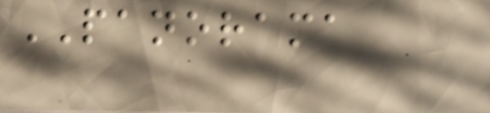PANORAMA
